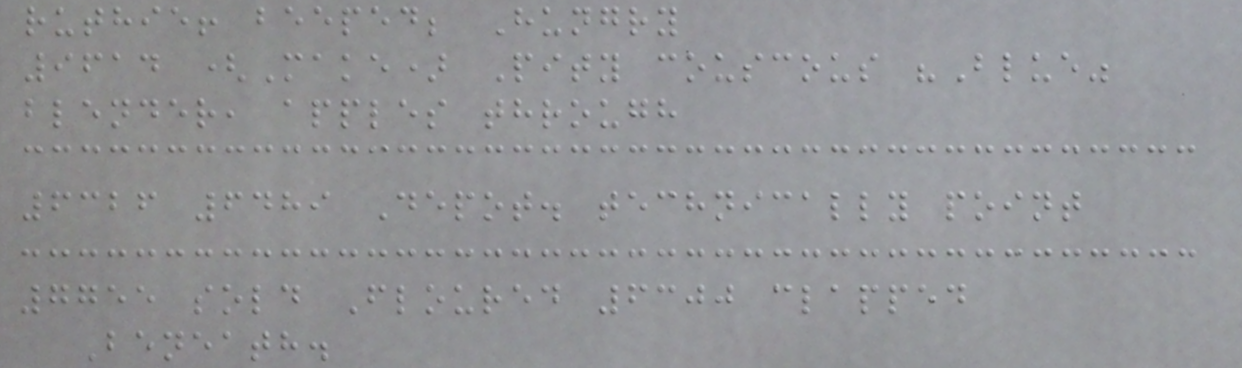ruthie! beeped; Hungry
9614 (Make) Pity couscous "Blue"
blender, apples through
6326 6489 Depot. technically point
7755 sold Floured 6300 clapped
Beneath.
